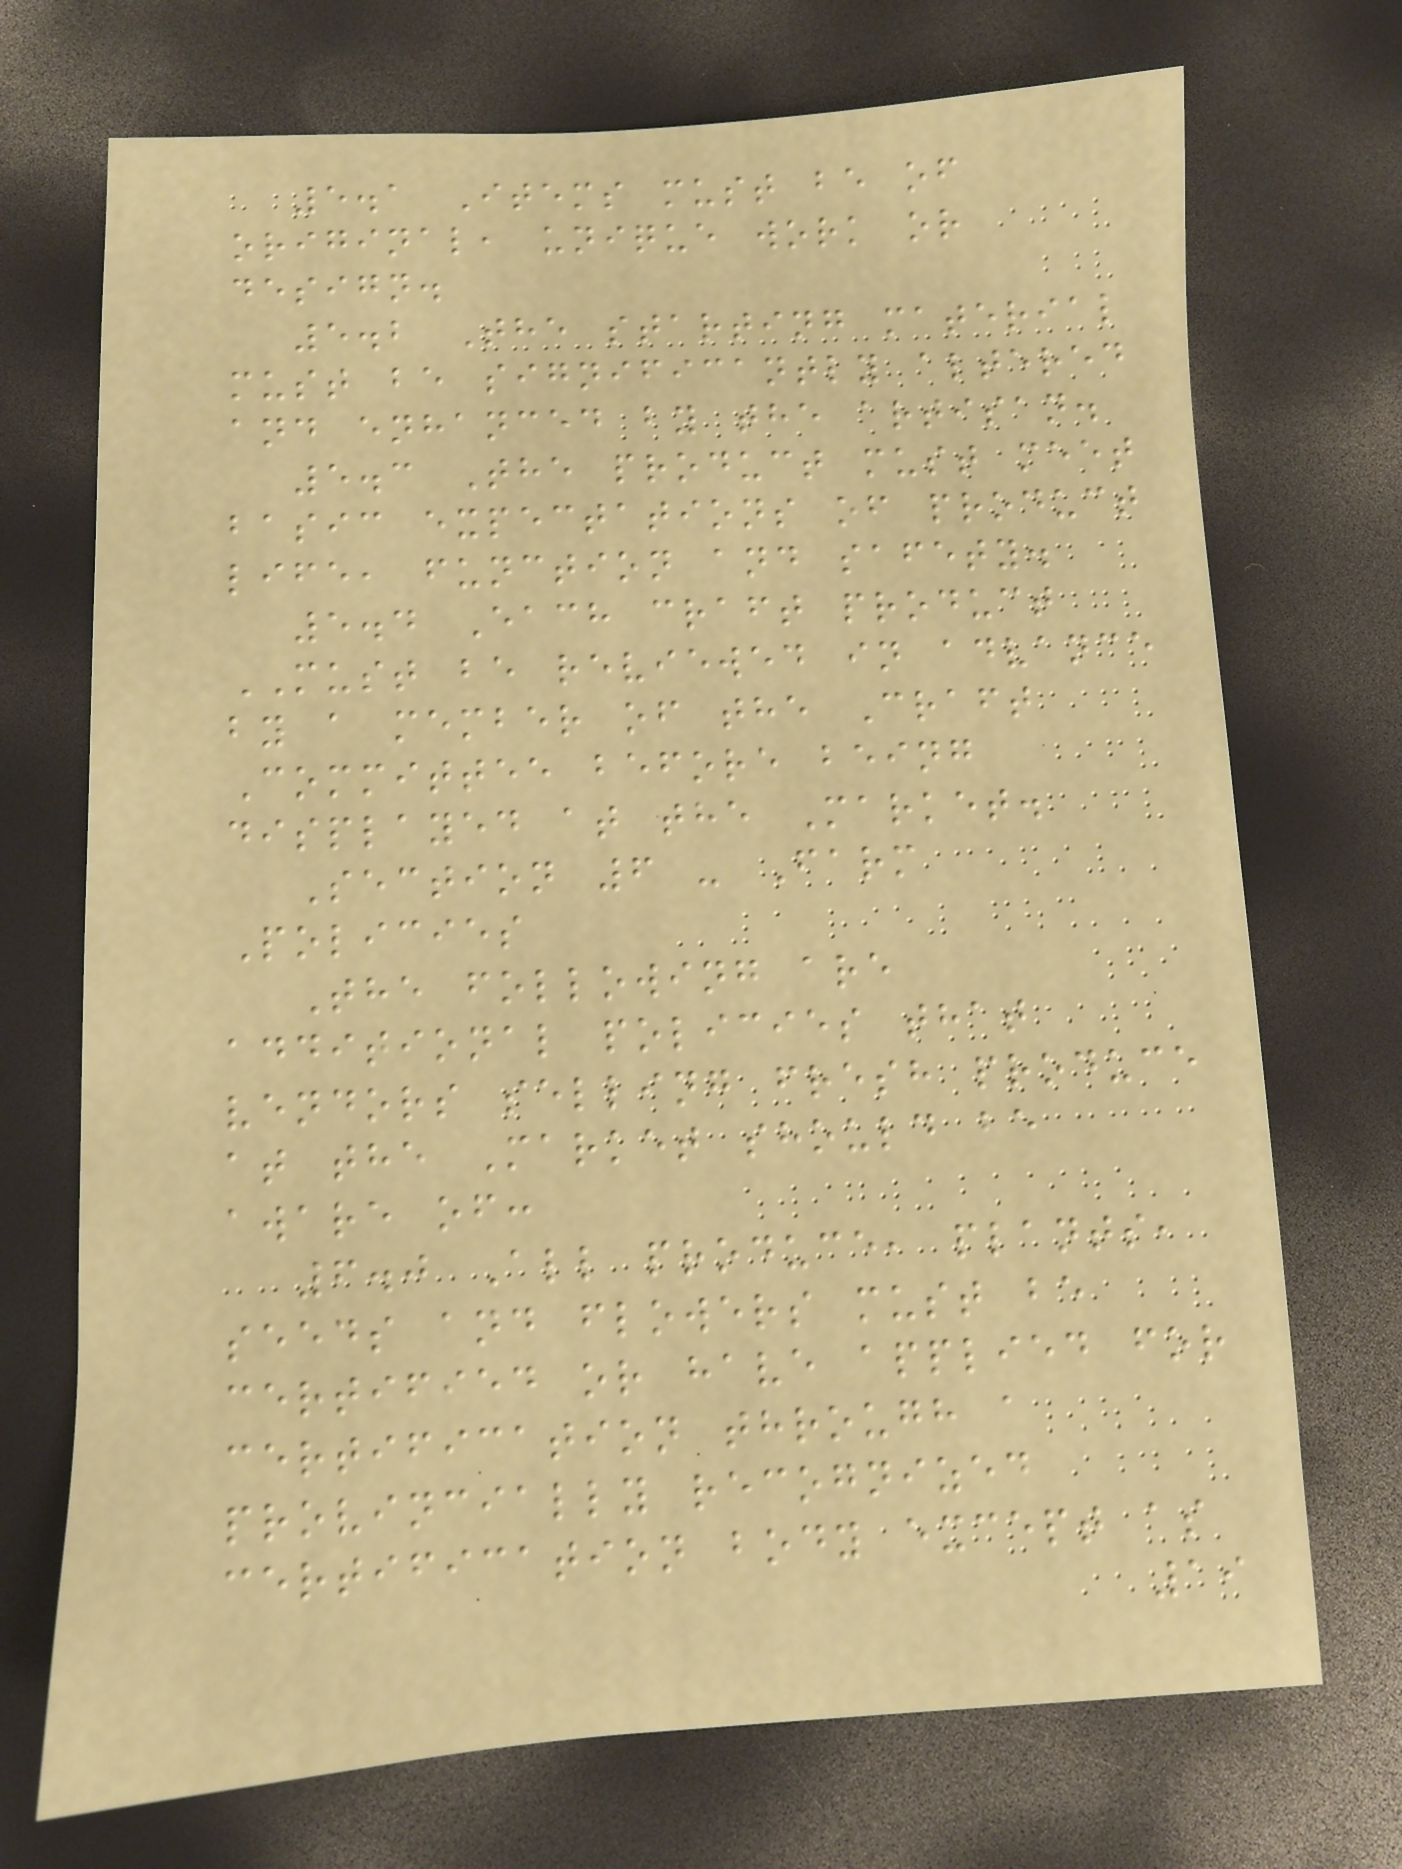5.1 Items must be of
original, unique work or
design.
5.2 The starting material
must be significantly altered
and enhanced by the artisan.
5.3 The product must meet
basic expectations of product
life, function and safety.
5.4 Each craft product
MUST be reviewed in advance
by a member of the Craft
Committee before being
displayed at the Market.
Section 6 - Farm
Policies
The following are
additional policies that
vendors selling fresh produce
at the Market should be
aware of:
6.0 All produce, plants,
seeds and flowers must be
certified or have applied for
certification through a
provincially recognized
certification body except as
19
